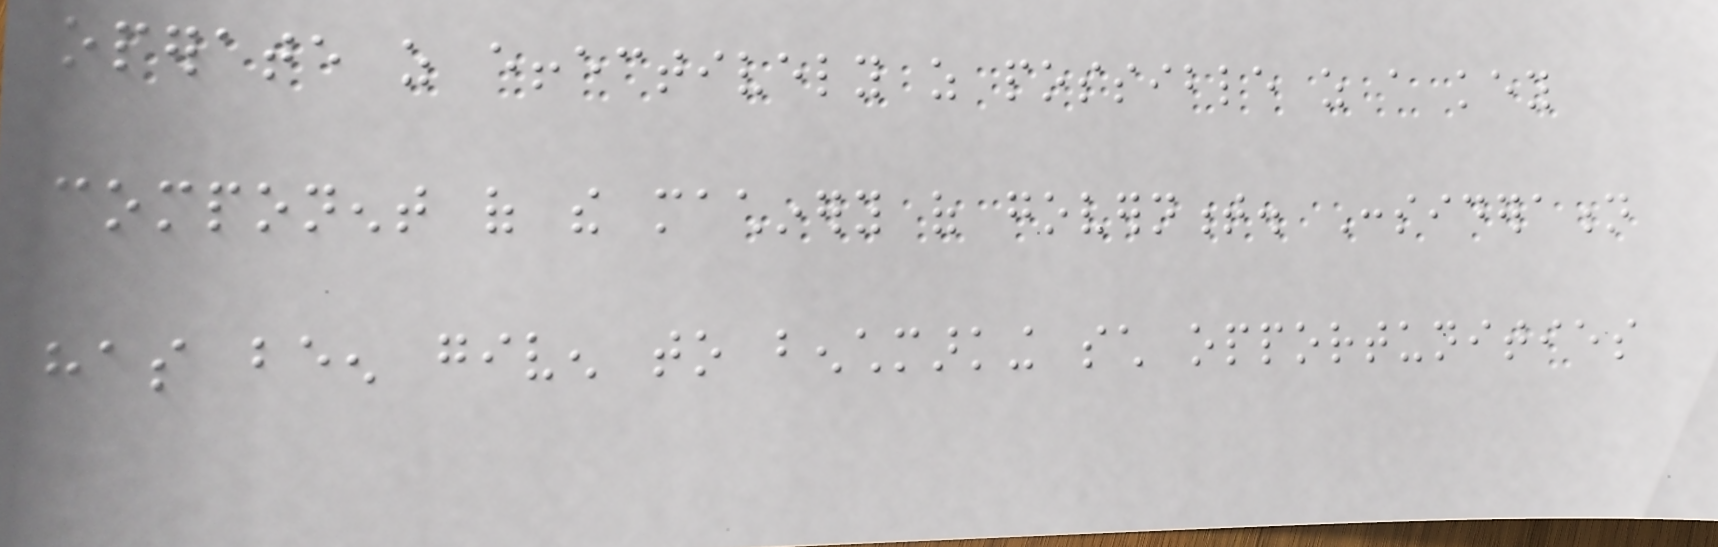operate as effectively as possible as a key
component of the machinery of government. Consideration
has been given to benchmarking such opportunities
